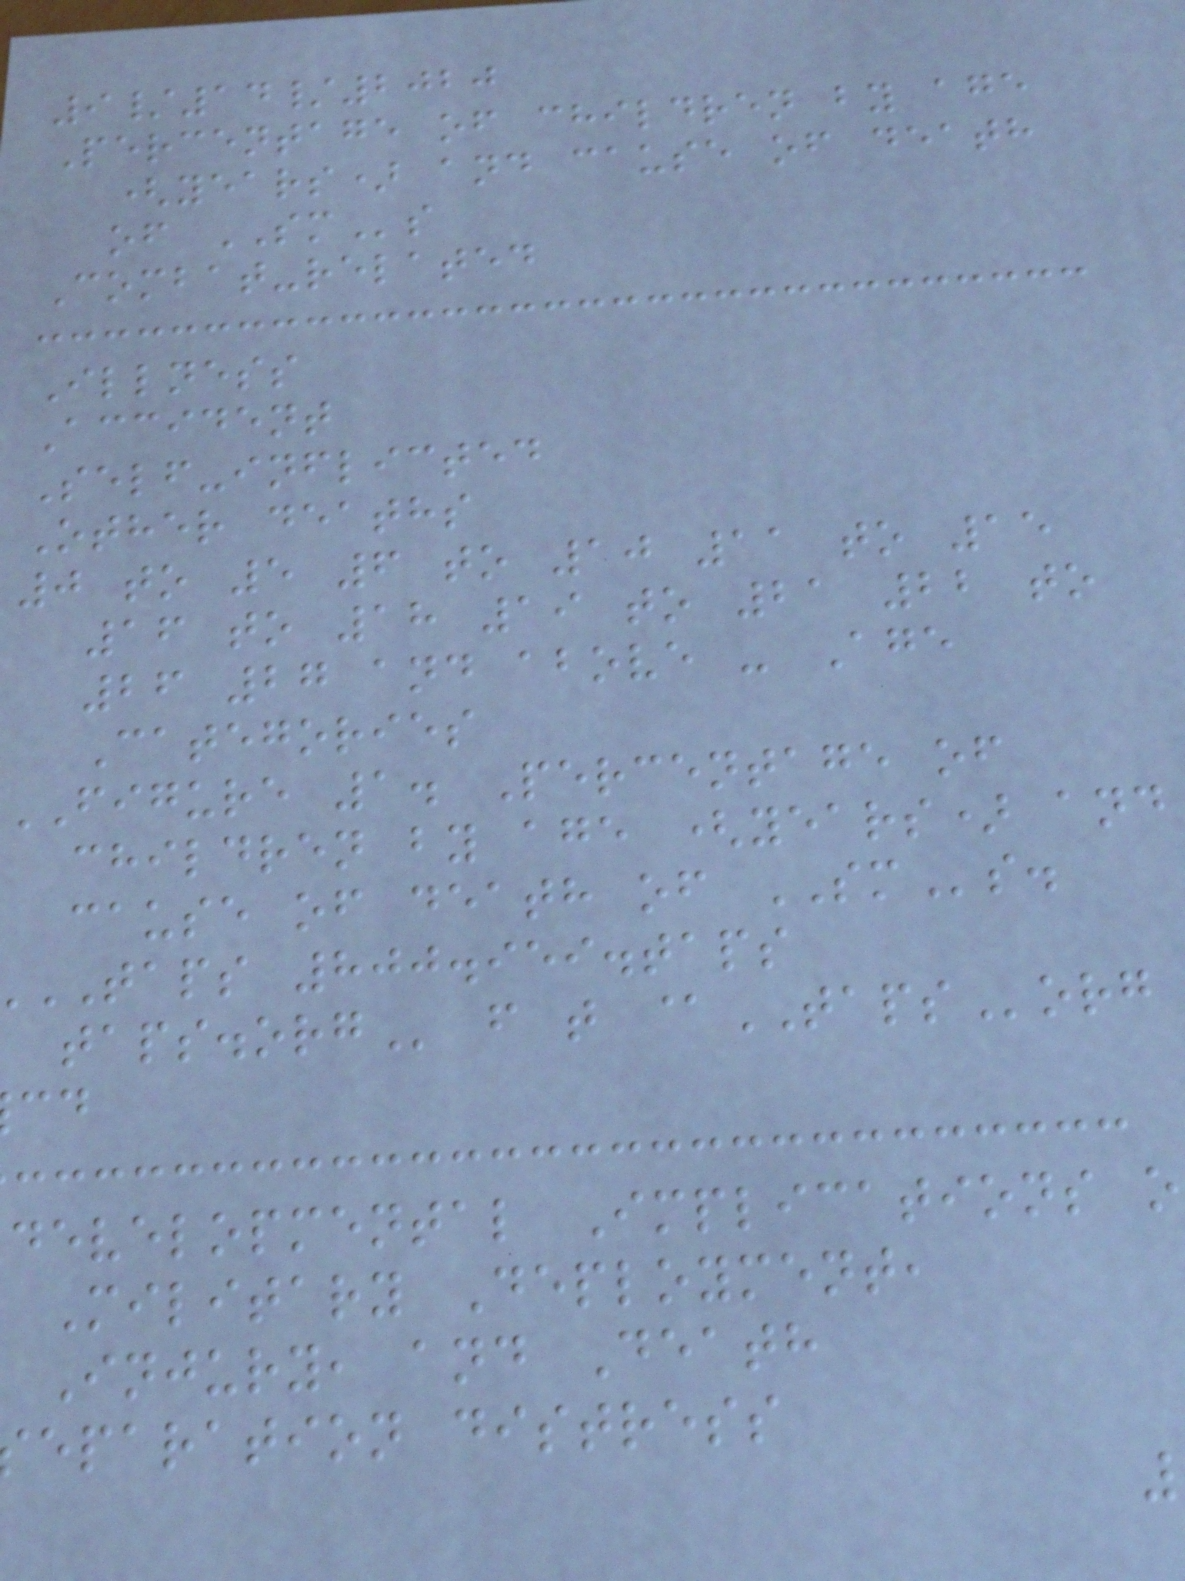9/14/2020
Percentage of children by age
(years) and cause of death
of SMs
Combat-related
Illness
Accident
Self-inflicted
Other deaths
0 to 5 6 to 10 11 to 15
16 to 18 19 to 21 22 to
26 27 and above - Age
Categories
FIGURE 1. Percentage of
children by age (years) and
cause of death of SMs.
TAPS 800.959.taps
f t @TAPSorg
developmental Implications o
Military Deployment,
Injury, and Death
eparation distress
